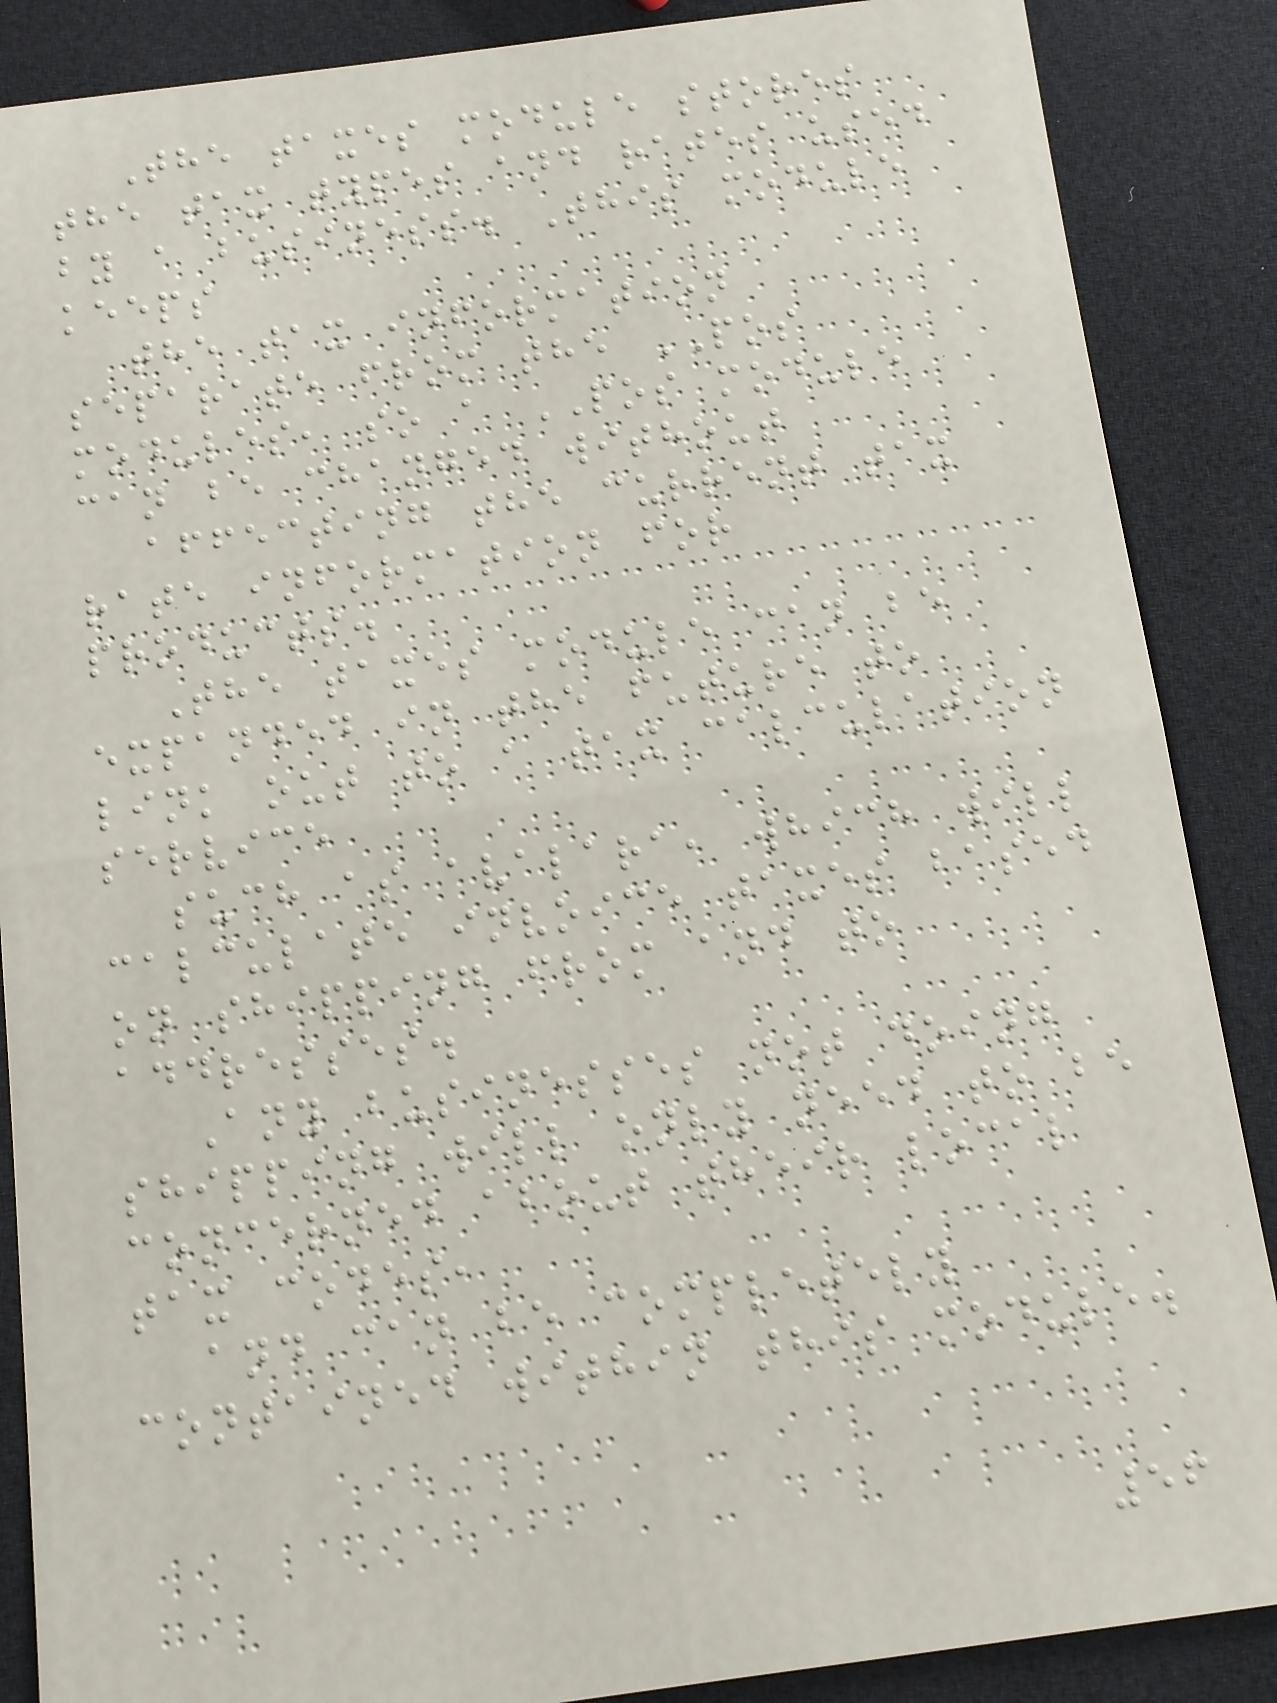The taxes module stores
the tax types and rates used
by a business. This module
keeps
the tax information
separate from the POS
modules, so a POS module
can be changed without
affecting the current tax
rate information for
products.
The taxes module can be
expanded in the future to
link out to a tax calculation
service
such as avalara, which will
calculate invoice taxes based
on shipping from and to
addresses.
Any businesses not doing
shipping will only need to be
concerned about their local
tax codes,
and can be completely
contained within this module.
56
